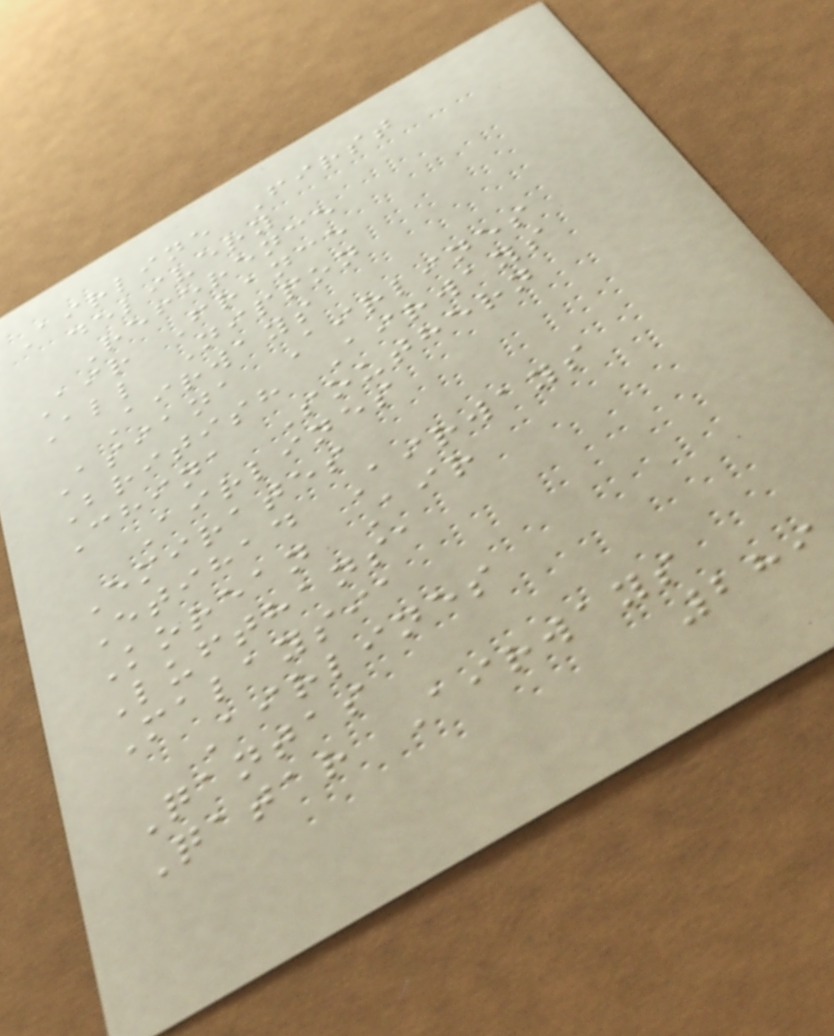Airline First
delivery
Reference
Air France
All Nippon
Airways
Asiana Airlines
British Airways
China Southern
Airlines
Emirates
Etihad Airways
Korean Air
Lufthansa
Malaysia
Airlines
Qantas
Qatar Airways
289
